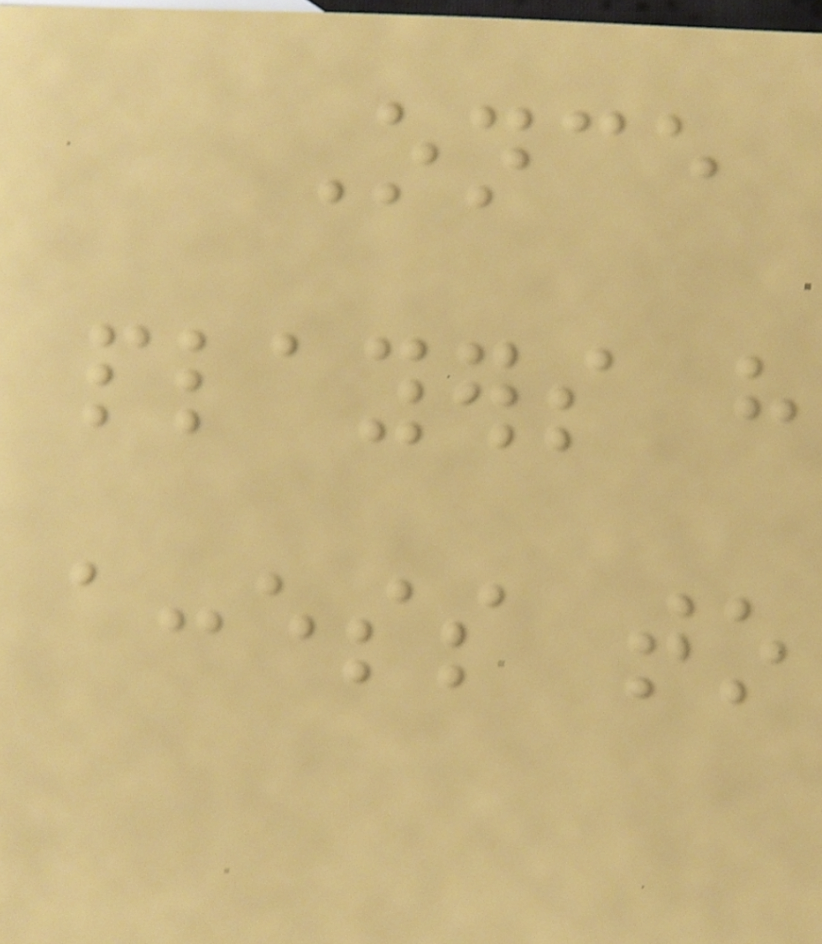Once
players have
access to
